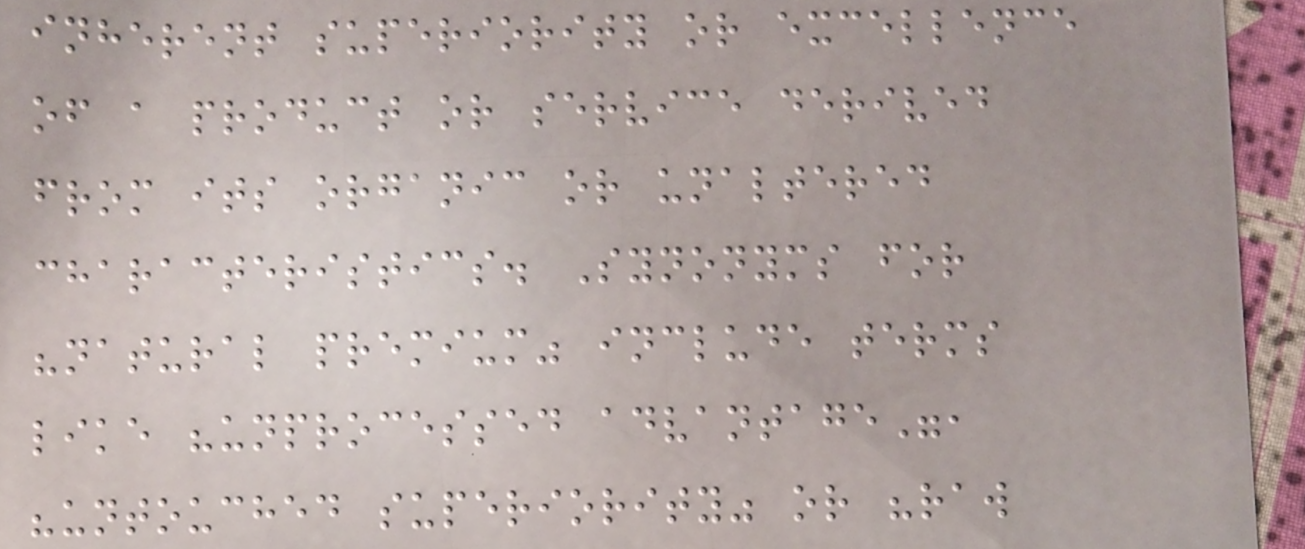inherent superiority or excellence
of a product or service derived
from its organic or unaltered
characteristics. Synonyms for
"natural premium" include terms
like "unprocessed advantage",
"untouched superiority" or "raw
